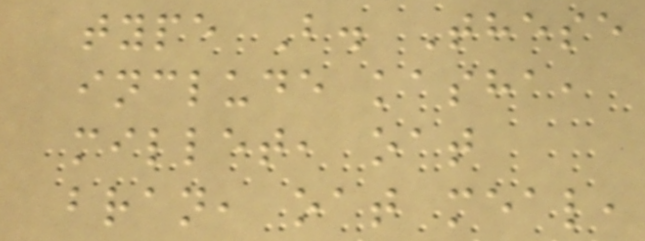type B. These
include kasha,
millet, oat
bran, oat meal,
